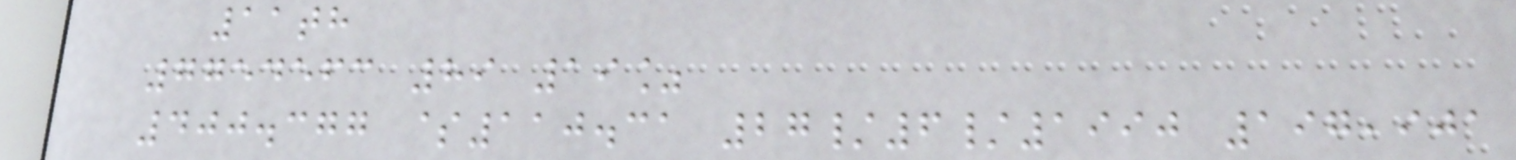11th
7754563 89 19%
400.377 $110.31 27/6/1990 197,901
